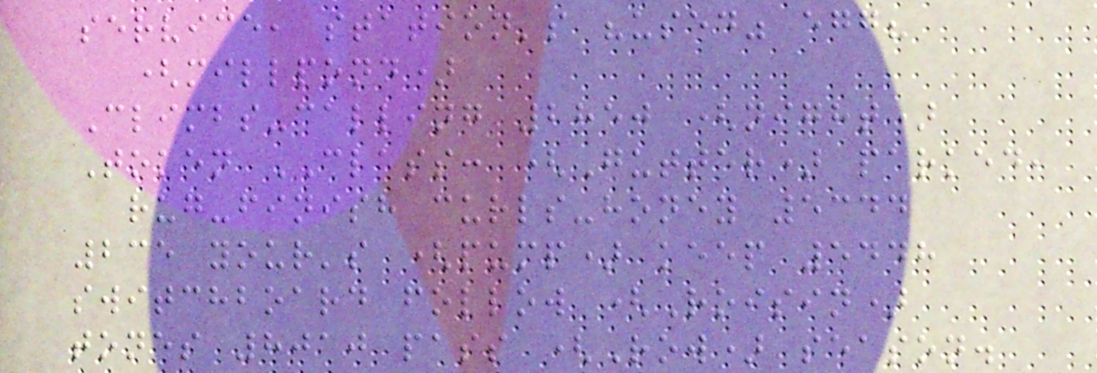service, station's "used" egg?
(millpond)
Climbs-calling 2850 (night)
Token CLASS: (Gutter) parked,
rug-finish curls-honey 5344
235 your's (pump) keep 5448
switchboard follow (Roisin)
tones 8010 pass (Row) season.
